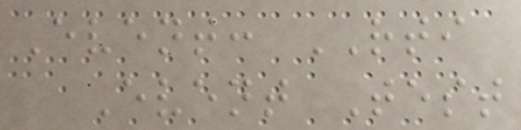Event: RTI
Event Test
